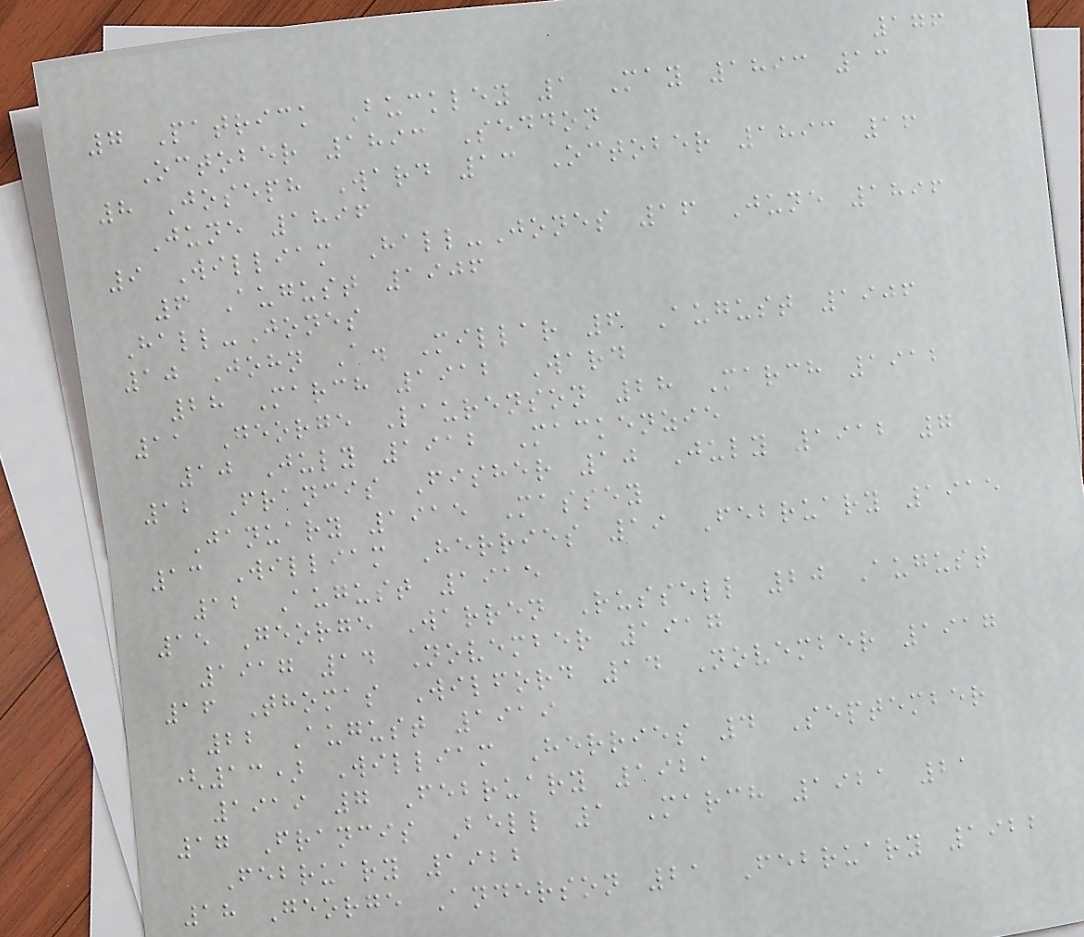176
7 Patrick Buckley 1 May 1893 13
October 1893 Seddon
8 Joseph Ward 13 October 1893 16
June 1896
9 William Hall-Jones 16 June 1896
6 August 1906
Hall-Jones
10 John A. Millar 6 August 1906
28 March 1912 Ward
11 George Laurenson 28 March 1912
10 July 1912 Mackenzie
12 Francis Fisher 10 July 1912 7
January 1915 Massey
13 William Herries 19 February 1915
12 August 1915
15 George Warren Russell 20 August
1917 14 November 1917
16 Thomas Wilford 14 November 1917
22 August 1919
(13) William Herries 4 September
1919 7 February 1921
17 Francis Bell 1 March 1921 21
February 1922
18 George Anderson 21 February 1922
